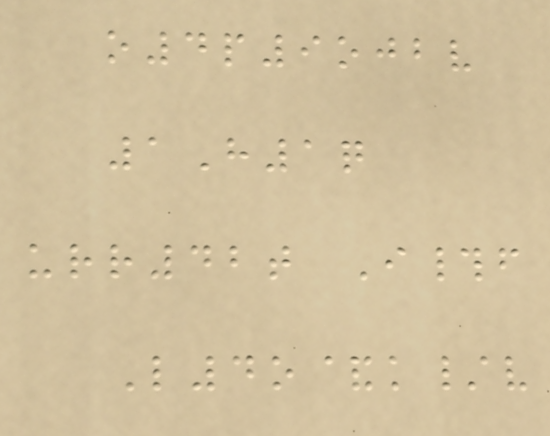o4p9ojbv
1H1q
urr42t I#f
L4o&k/v
